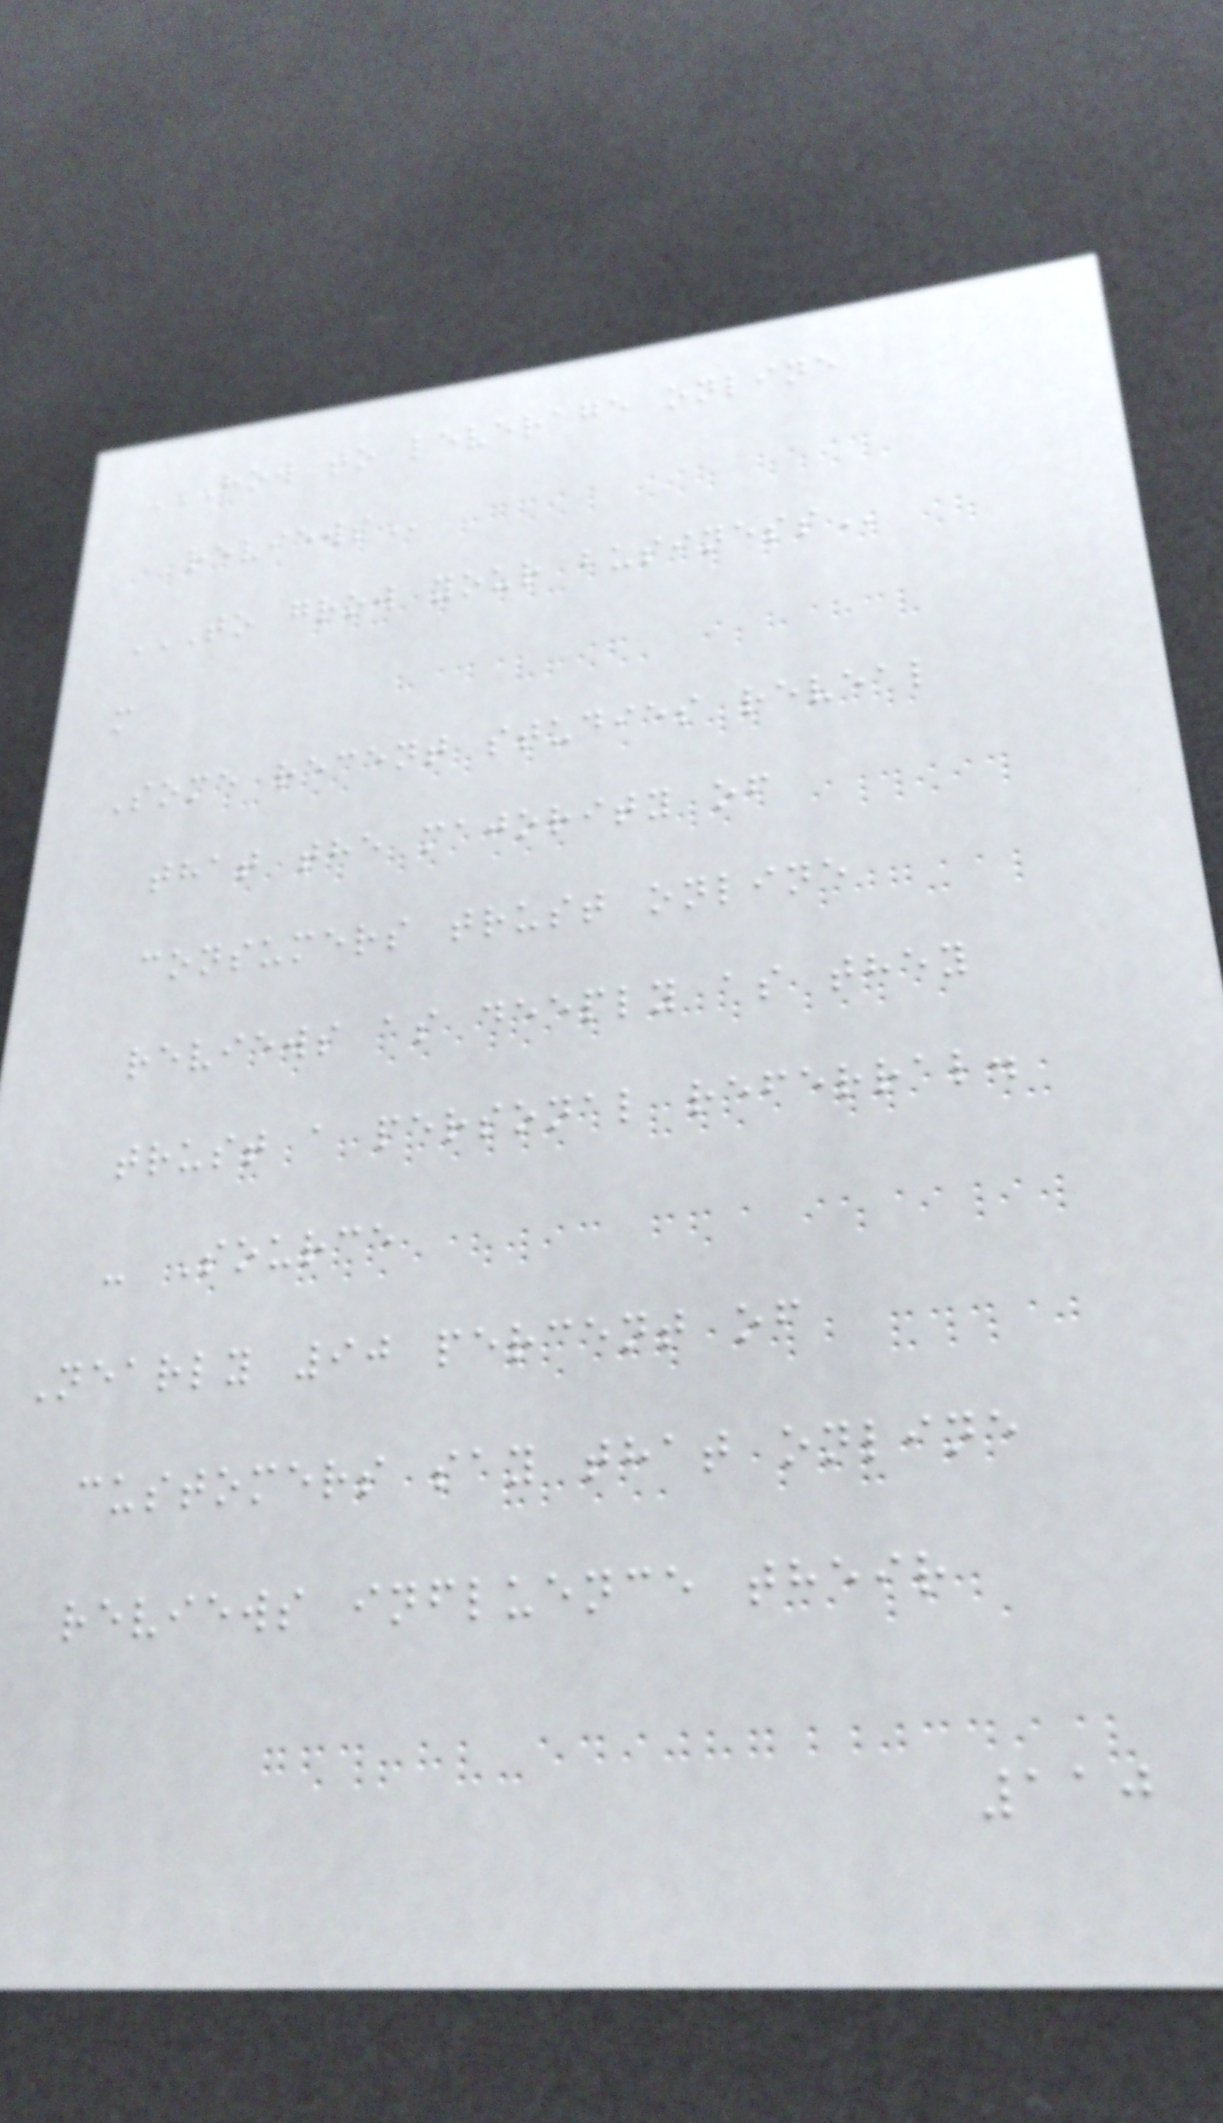HOW TO LEVERAGE ONLINE
REVIEWS
TO GROW YOUR BUSINESS
m
Some recent studies reveal
that the majority of
consumers trust online
reviews as deeply as they
trust a personal referral.
- Source
Nearly 90 percent of
customers say that online
reviews influence their
110
